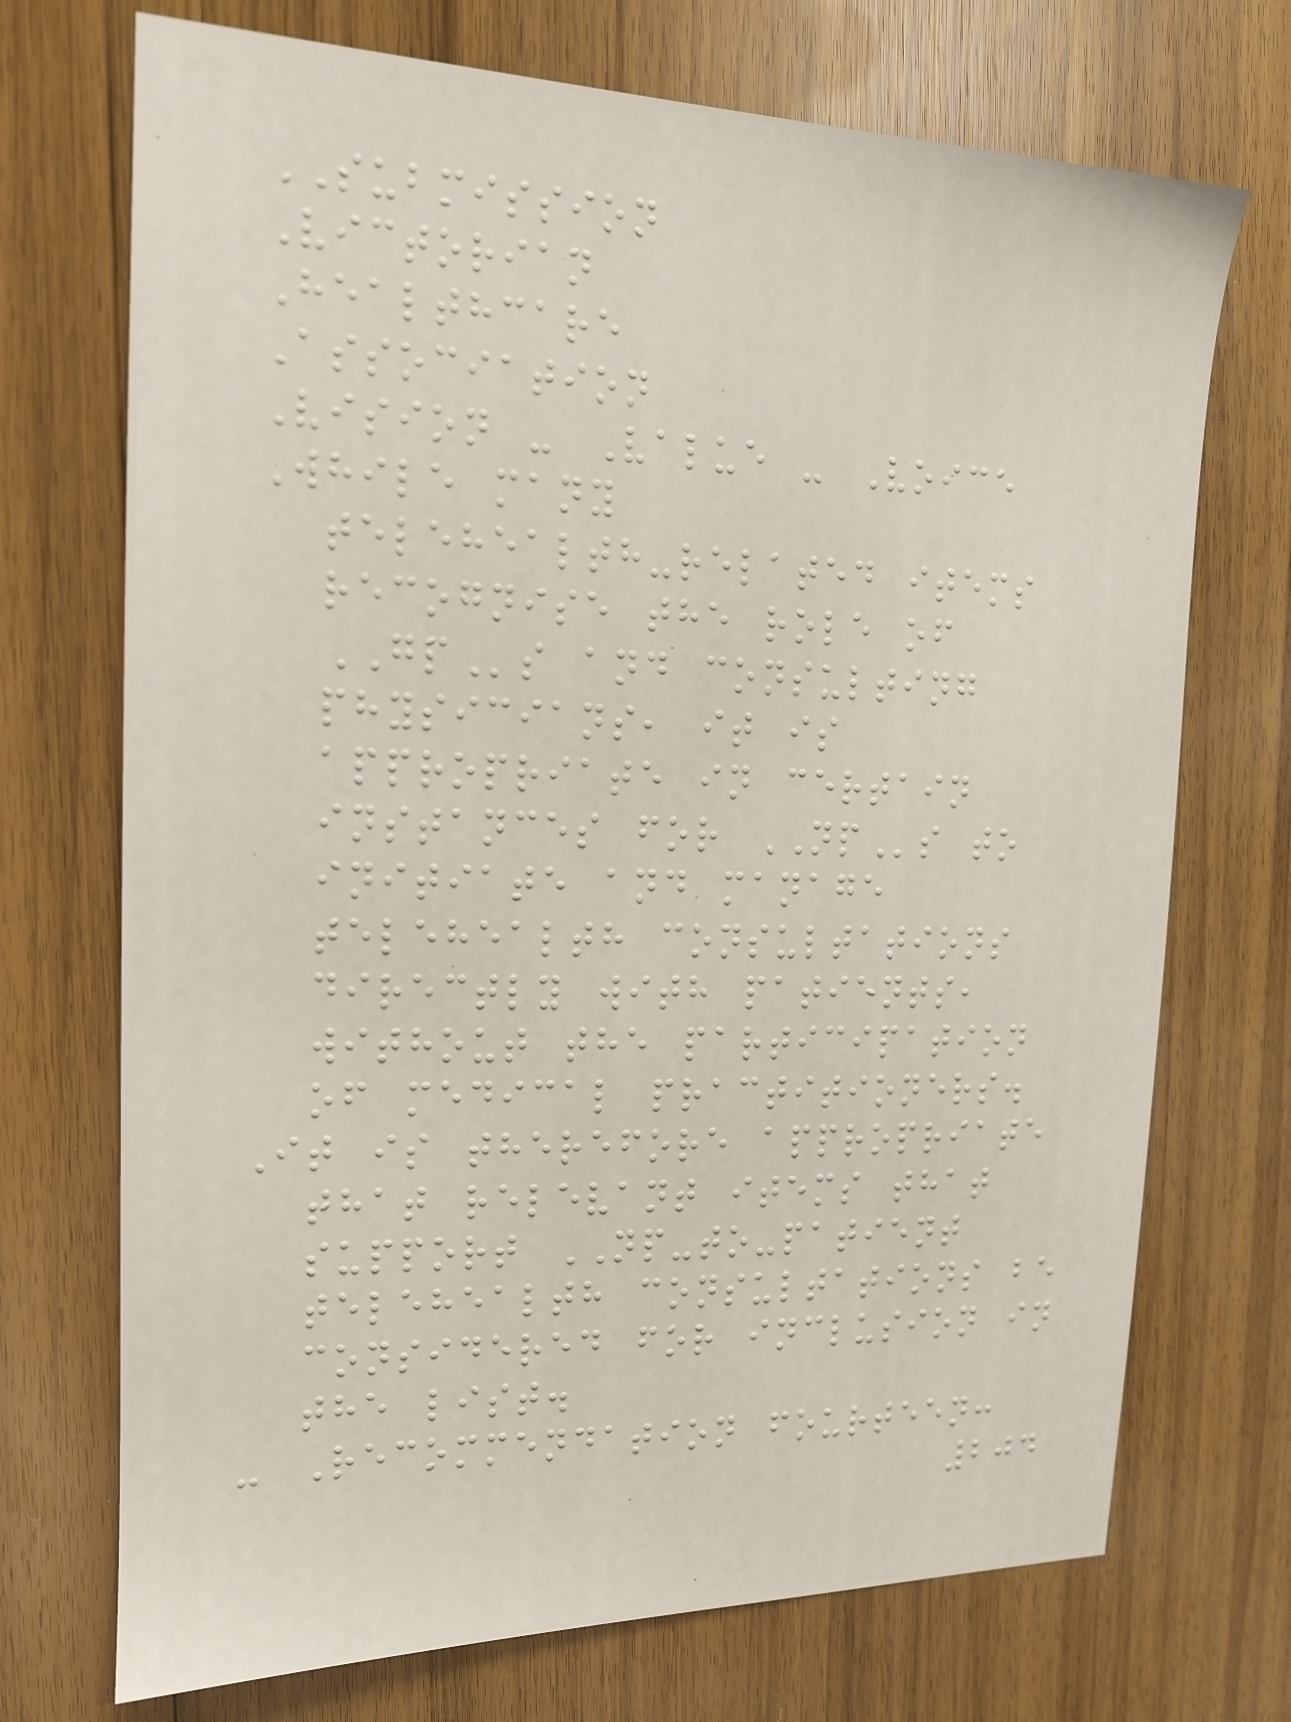SUBMISSION
Victorian
Healthcare
Association
Vision - Value - Voice
While many
telehealth-related items
recognise the role of
GPs and consulting
physicians, it is
appropriate in certain
instances for NPs to
initiate and manage
telehealth consultations
directly with patients,
without the participation
of medical practitioners.
It is therefore appropriate
that relevant items that
support NP-to-patient
telehealth consultations be
considered for inclusion in
the list.
- Recommendation fourteen:
204
